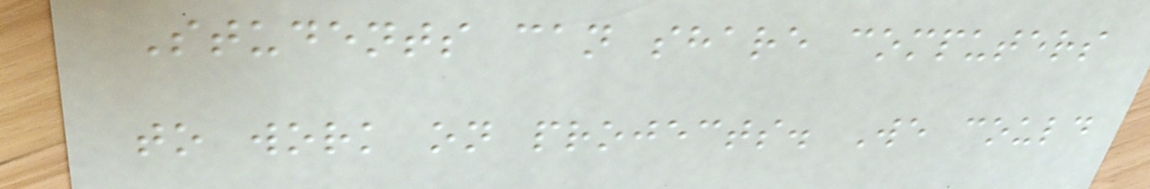Students can share computers
to work on projects. We could
